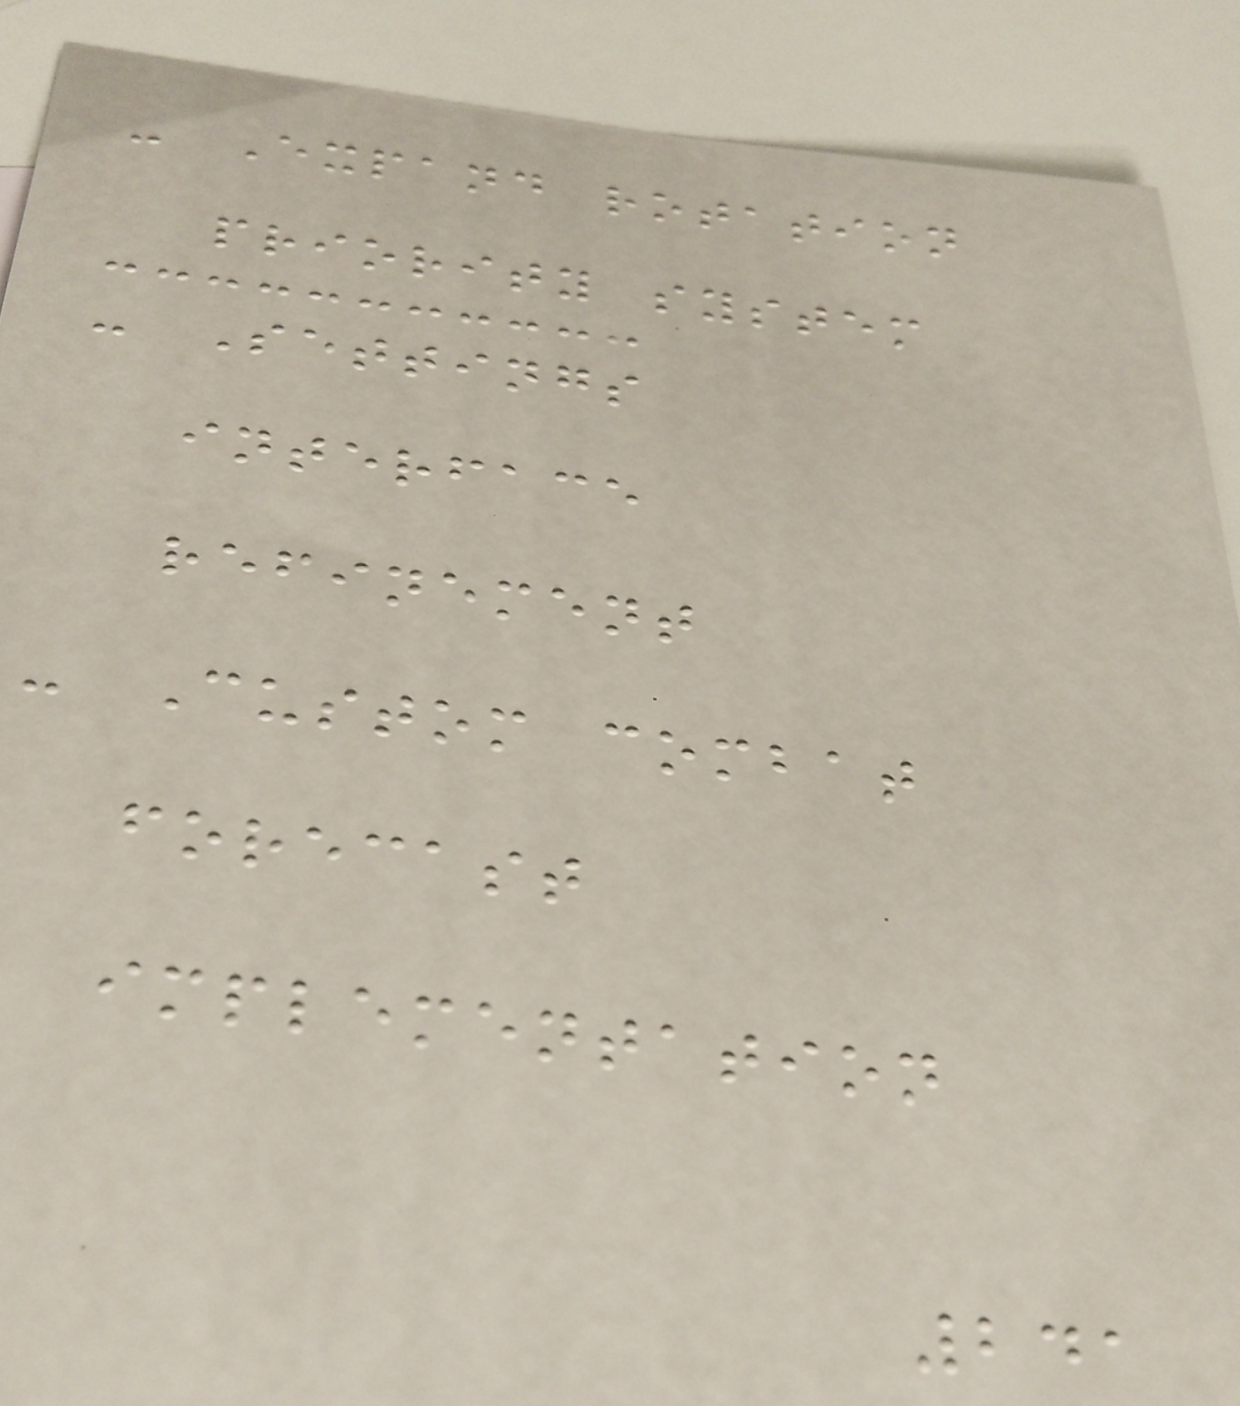- Expand rotation
priority system
- Settings
interface
refinement
- Custom combat
forecast
implementation
241
